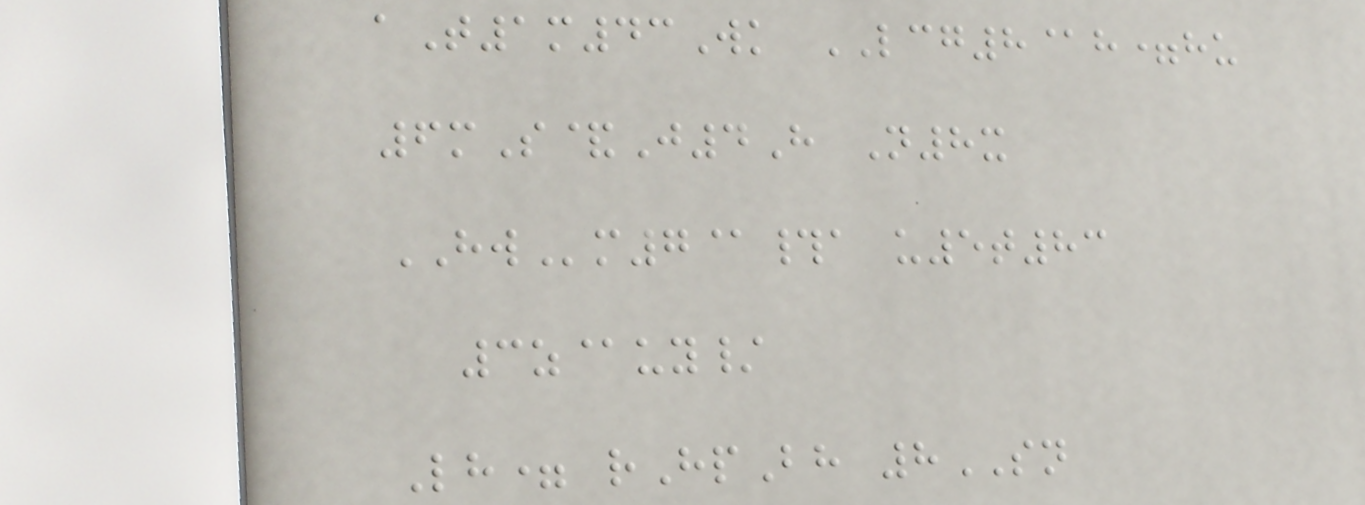aT1m43Wk LCG8@h=hu
6mS&J4H N8x
HWm7@#a u5t83
3z@uy/
Lh= rHpBh 8SN
